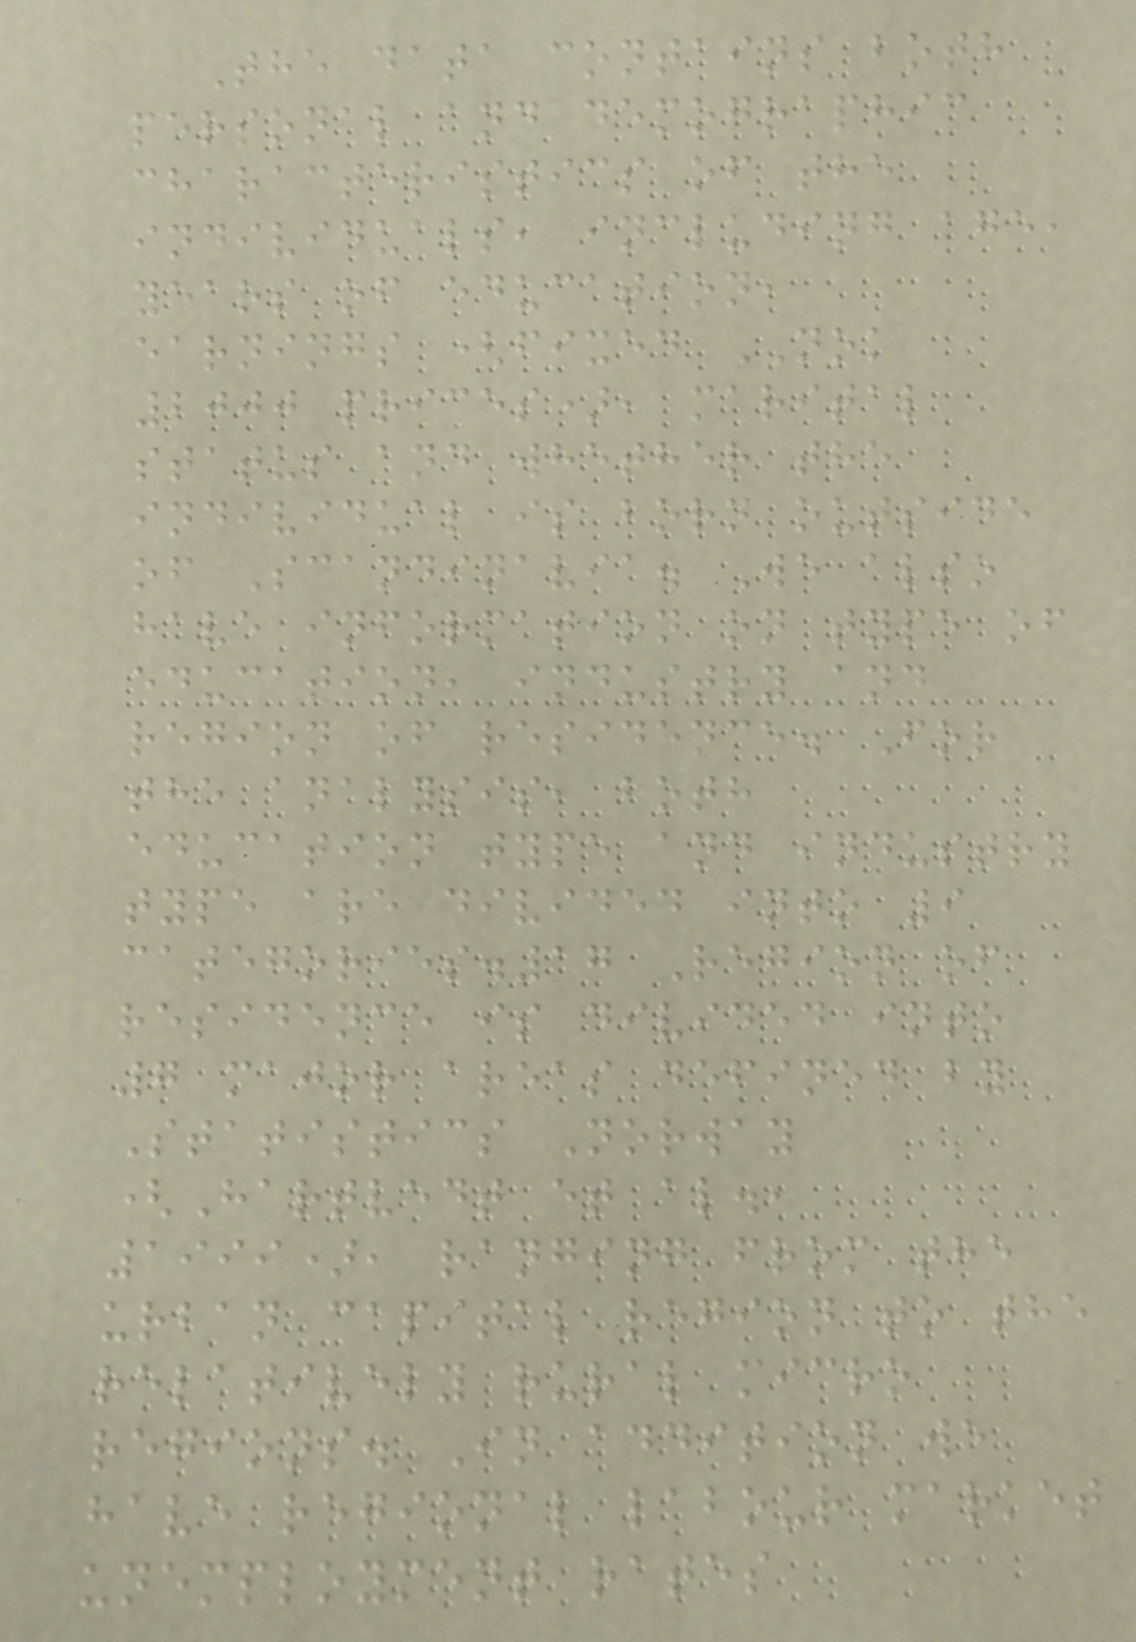The data contains both
personal and demographic
characteristics of the
individuals, including age,
years of education,
earnings (fixed NOK
2000 prices), marital
status and whether the
individual is born outside
of Scandinavia. We also
have information on type of
education, industry and
region of residence. For
the analysis, both
education type and industry
type are divided into 9
categories.17 Region of
residence is divided into
7 major areas defined by
Statistics Norway
(Hartvedt et al.,
1999), ranging from the
urban capital region to the
relatively rural micro
regions. In addition we
have regional labour market
unemployment rates
